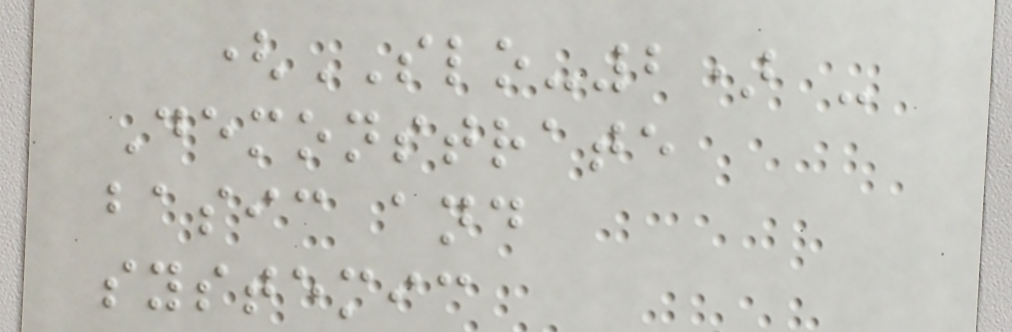(SLO-2) -
Demonstrate
basic and
systemic
